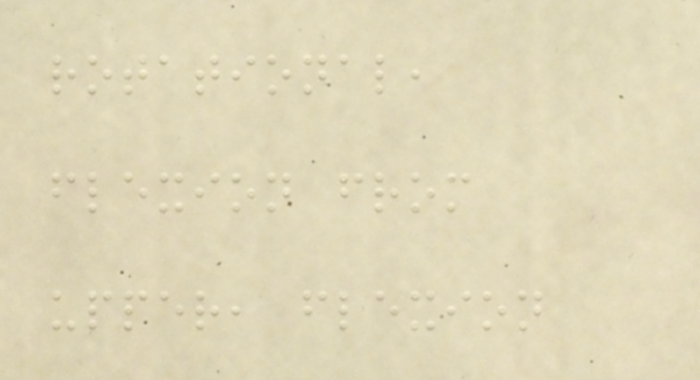rotational,
flexion from
upper, flexion
